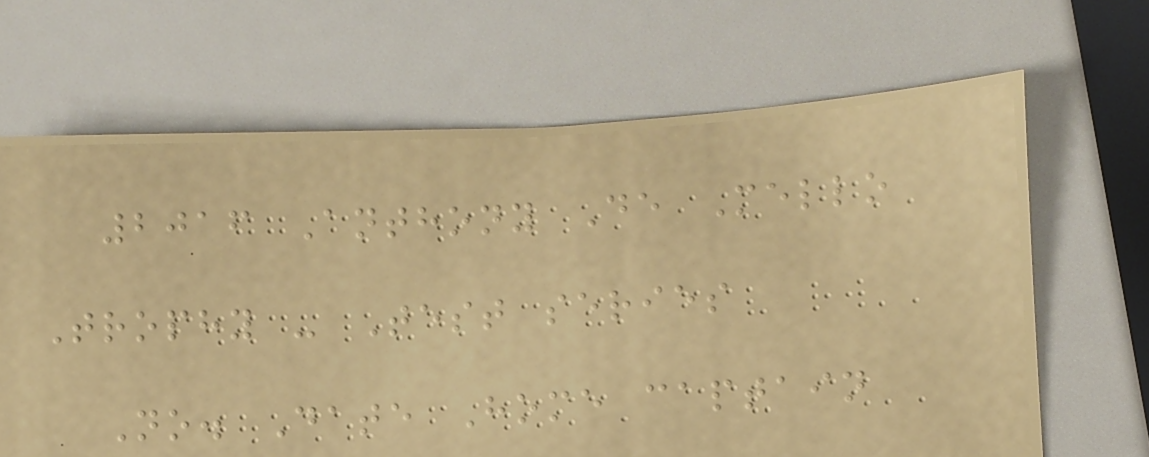2016 Anthony De Mello
Trophy - Test series
No. Date Home captain
